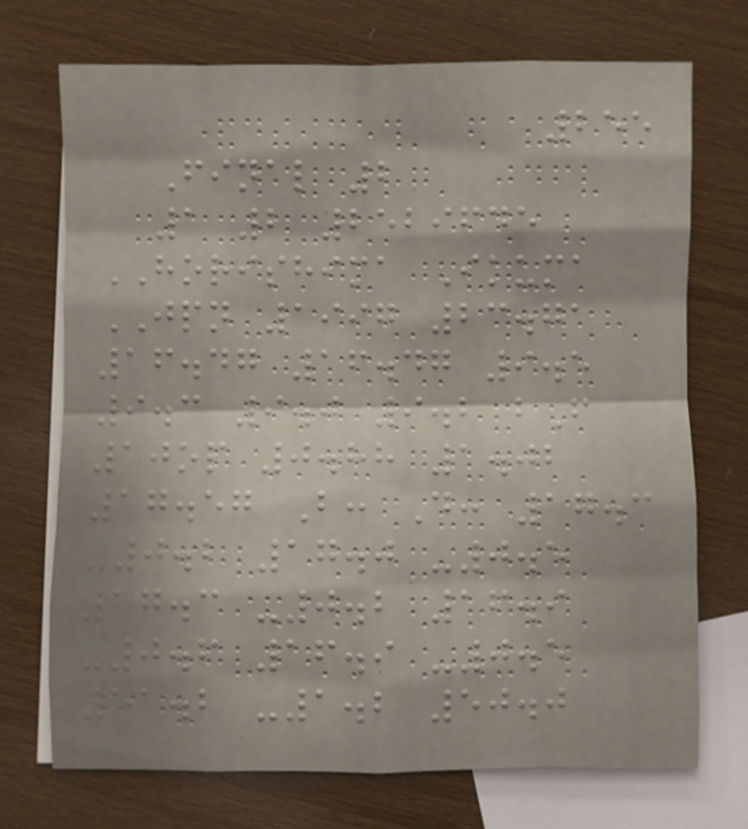255
Final 2
1 2 2529645
HORISHIMA Ikuma
JPN 1997 23.71
16.47 16.47 9.5
9.3 9.0 9.2 bF
10op 0.88 1.02
17.57 B: D: 17.3
-0.2 17.0 -0.5
17.3 -0.2 16.9
-0.6 16.9 -0.5
51.2 -1.2 50.0
